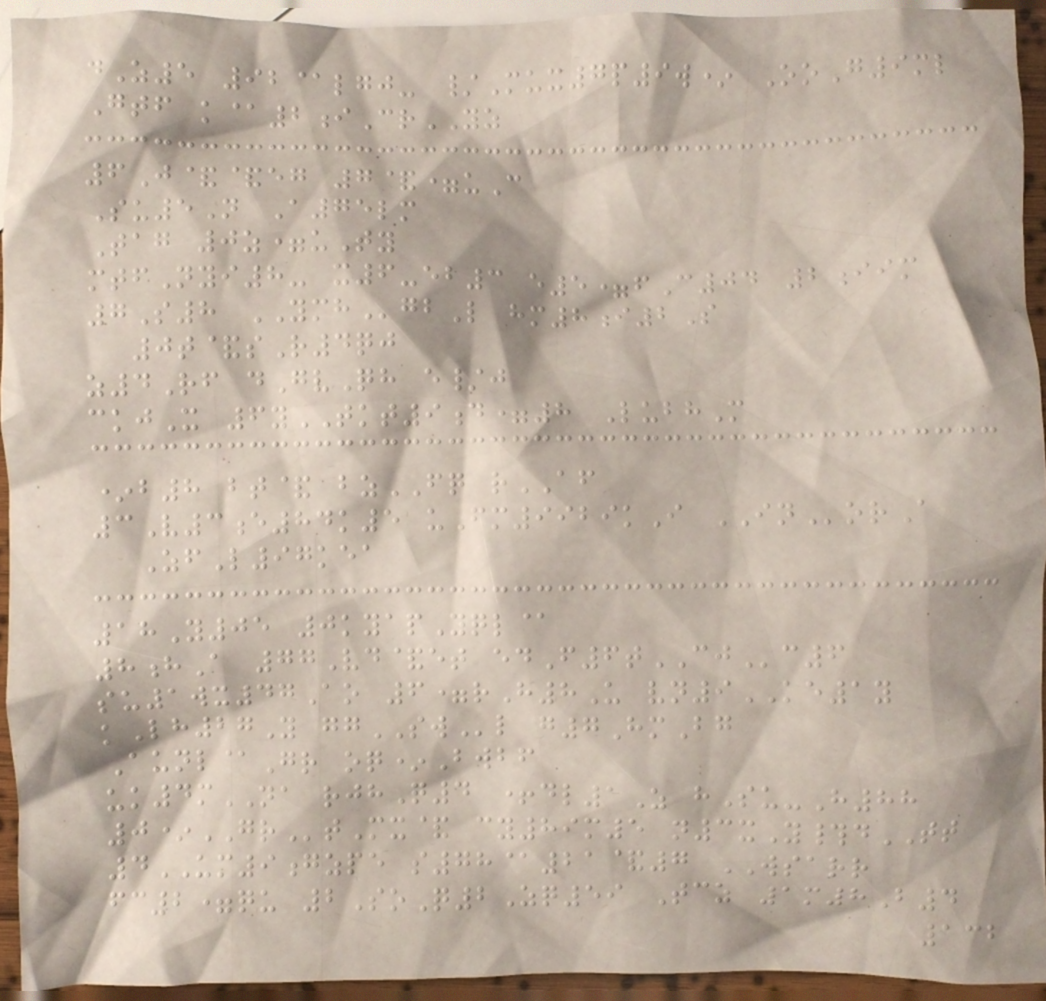dZ5 92@lgj- /Mux7p9w* OoG9ml
Gtf k@2iCrYZ
6J&&eg 7&=uC
Su5N A75lm
Tag 0z=uTy
mtfNyi8- x6-eb3 e5=fC04 2iim
7S8 YMHgbL hm8i2S
0t&sR4qj
z4Rf dGvQh e/j
ckjX 6yTKT9d=8 LubhM
*b8 bt& bzFQ rAF
3V3e84k5 uFm9929kI INorA
ZfL97kea
18Y05 0kyapYql@
8hA 77Vd&et edF6tCJc6
su1wx47Ao 6=rH8U vn9KE1y
kLh27Y ggSWl g7HmBg
Aunl@Gr oq*Bwbf
uk4mNA rjhQ4 +dl1Z hSu-H88
0*GRtMx& cy89m5 n3xY#dTT
4UM9gzpe s78@21&7 WSARR
fc2=qu 2SoQ2Zq59 Tcz 1m8B4
132
